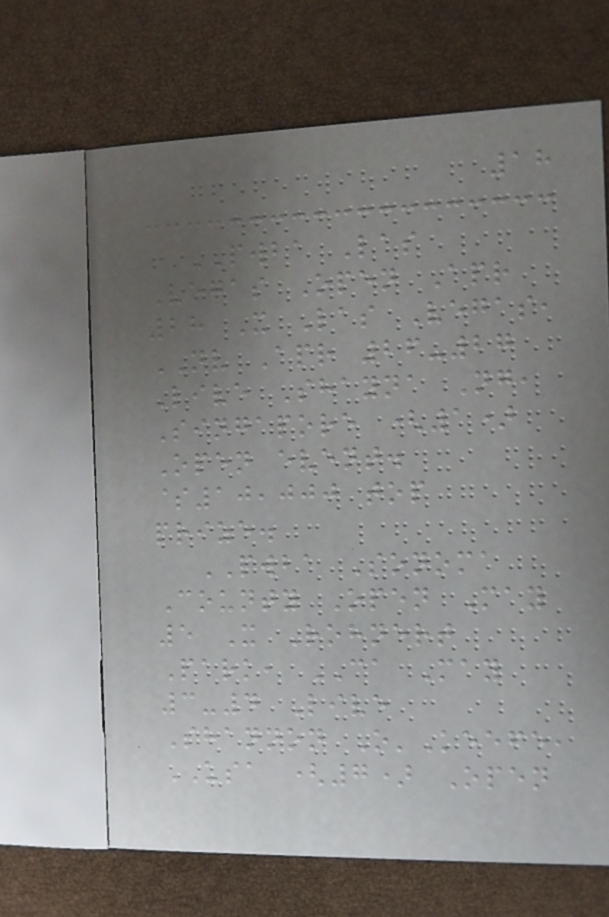18
PWBA Las
Vegas Open Apr
28 X Las Vegas,
NV Apr 26-27
Live Shayna Ng,
Singapore (1)
Open event.
$10,000 top
prize.
PWBA Sonoma
County Open May
5 X Rohnert
Park, CA May
3-4 Live
Shannon O'Keefe,
USA (7) Open
